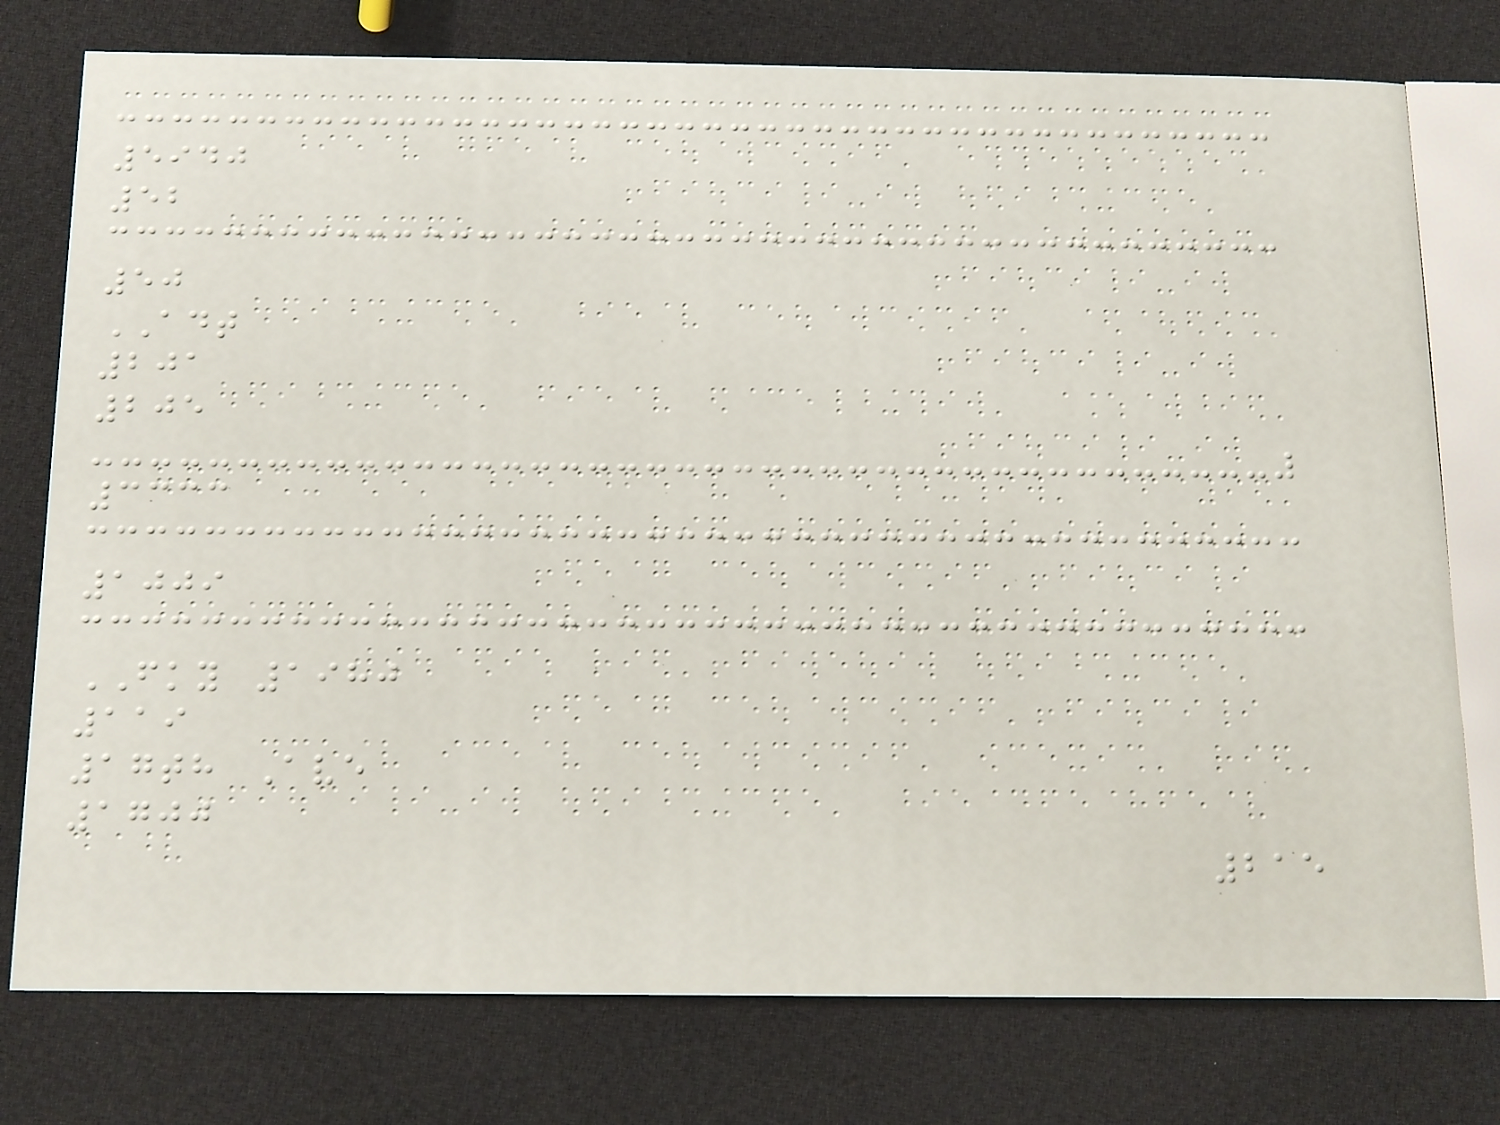5940
52
50
ADT
201
205
3333
1009
FKY 1980
119
17th Ave
1700
215
